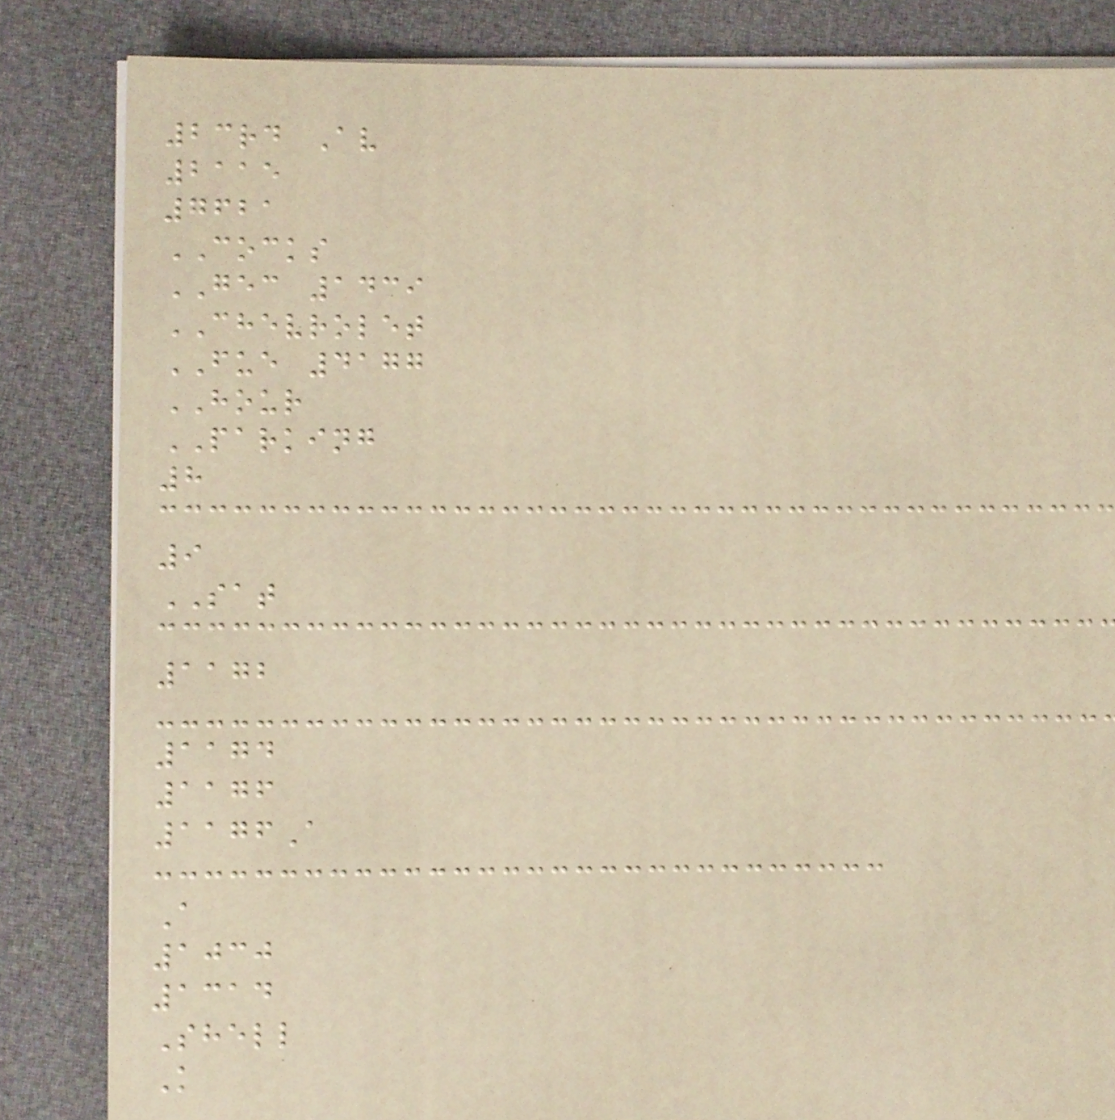23rd Av
2115
7621
COCKS
GEC 1439
CHEVROLET
FUE 4177
HOUR
PARKING
8
9
SAT
1172
1174
1176
1176A
A
1030
1314
Shell
K
